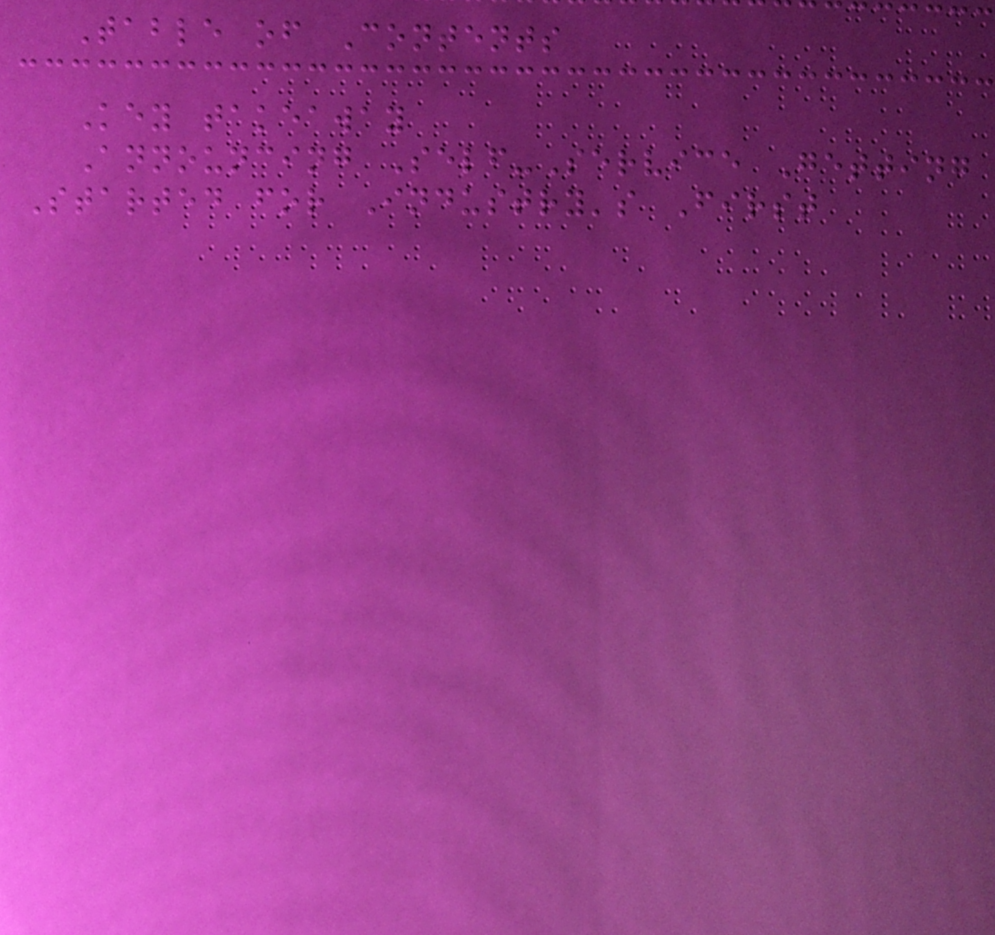Table of Contents
Key takeaway
Announcing Self-Service Getting
Started for Industry's First
